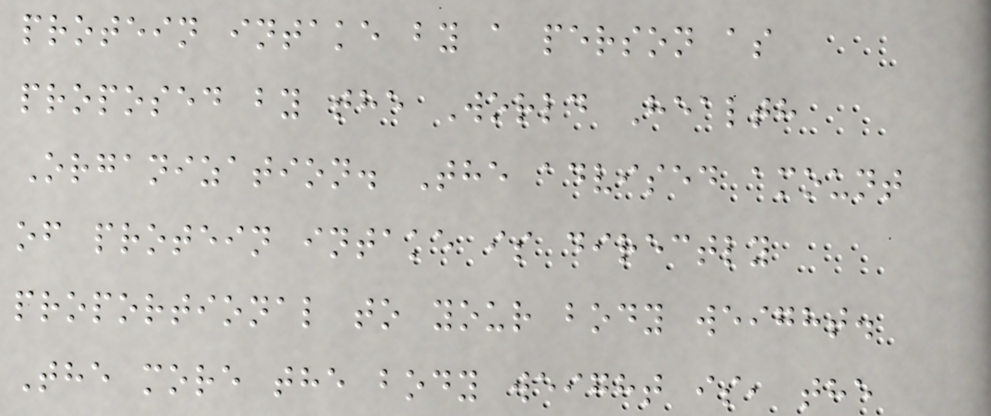protein intake by a person as
proposed by the World Health
Organization. The advised amount
of protein intake is directly
proportional to your body weight.
The more the body weight is, the
